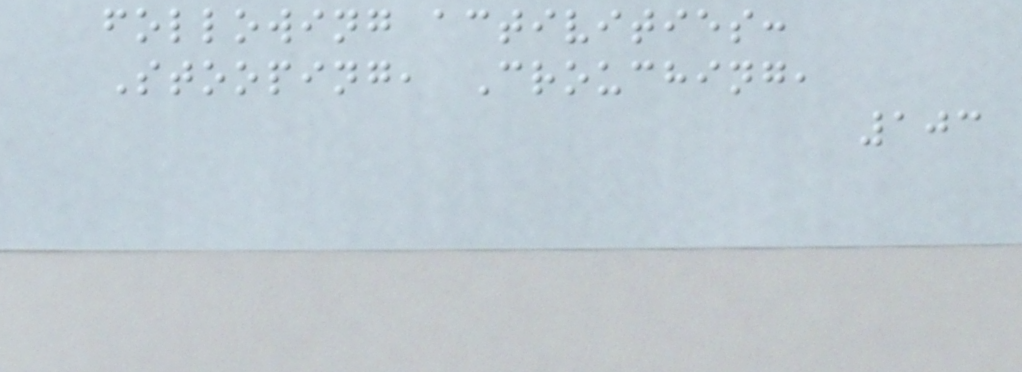following activities:
Stooping, Crouching,
103
